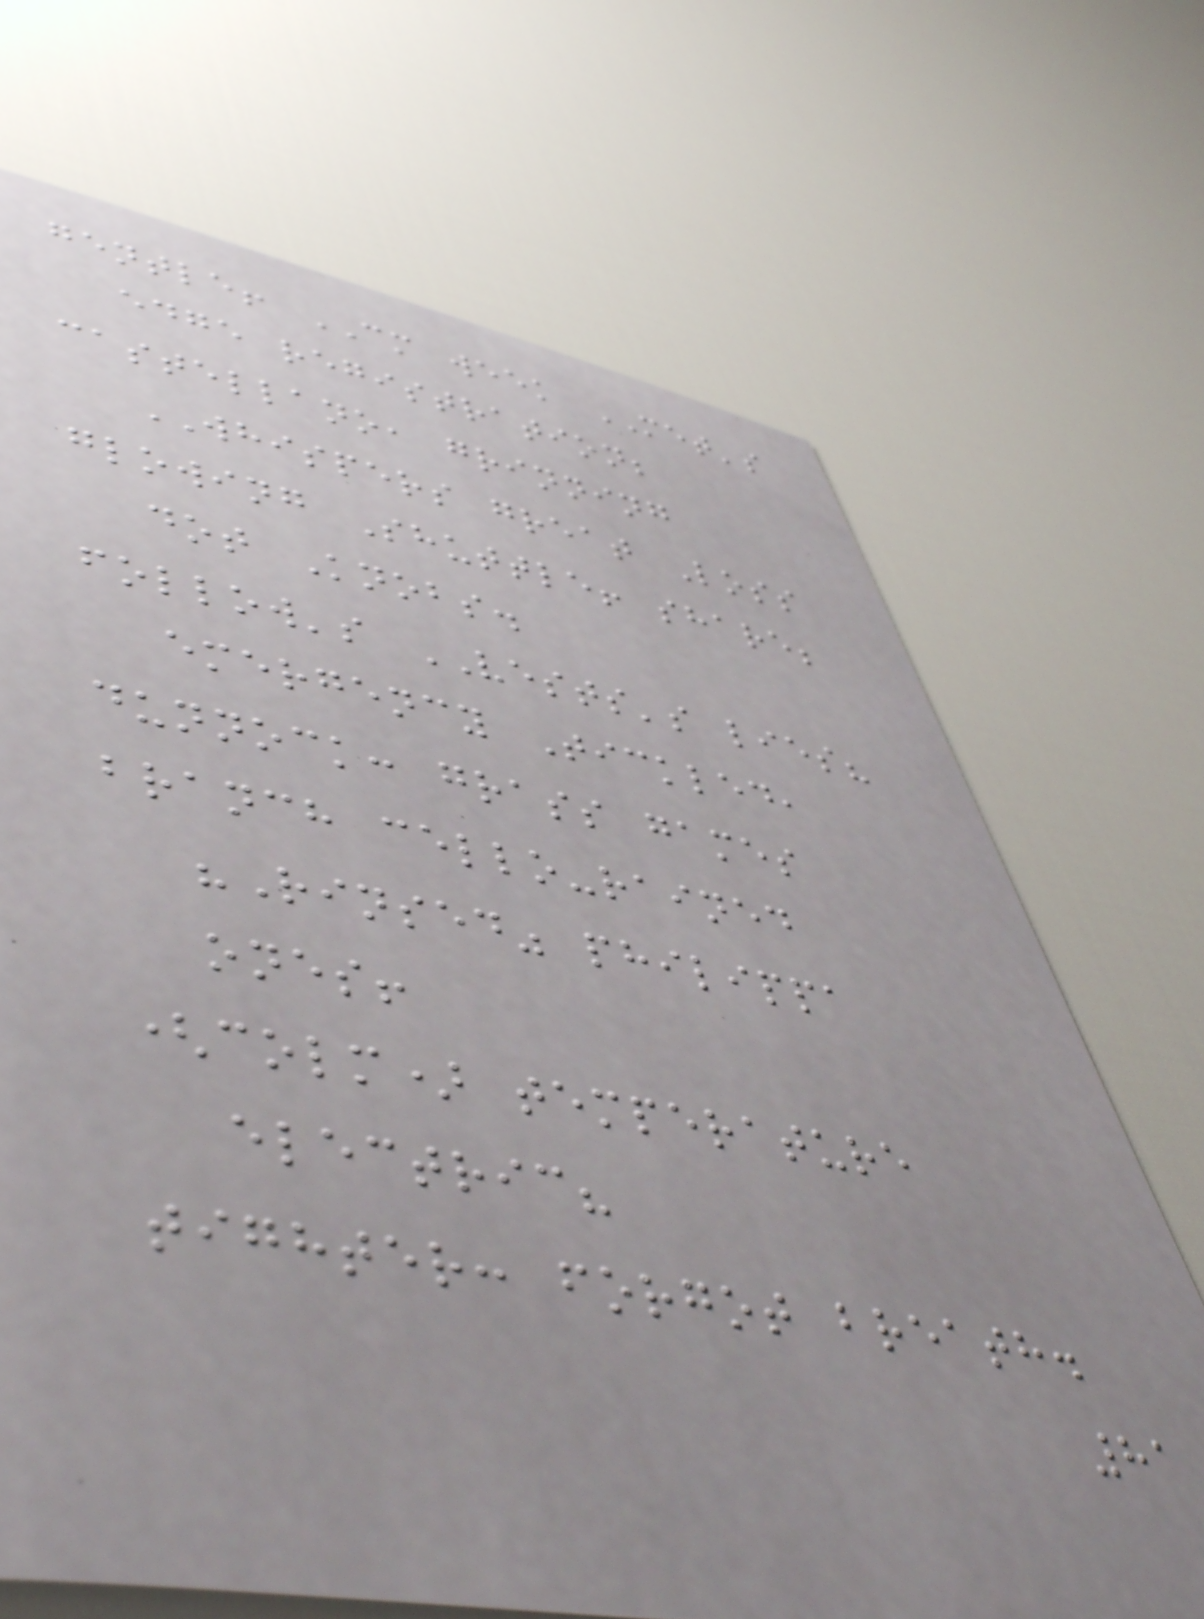gentle! CM week MET's
edge registration;
castellano, grinning
WHISPERS great Loss
glowing Shuttle! share;
dot Knobs.
follow's VESTS's lies?
emergency Tickled,
dunnock: grass games
branch cello-rained
"Rinsed" philippa
ones!
(colm) temperature
electric?
tighter: forgot breath.
81
